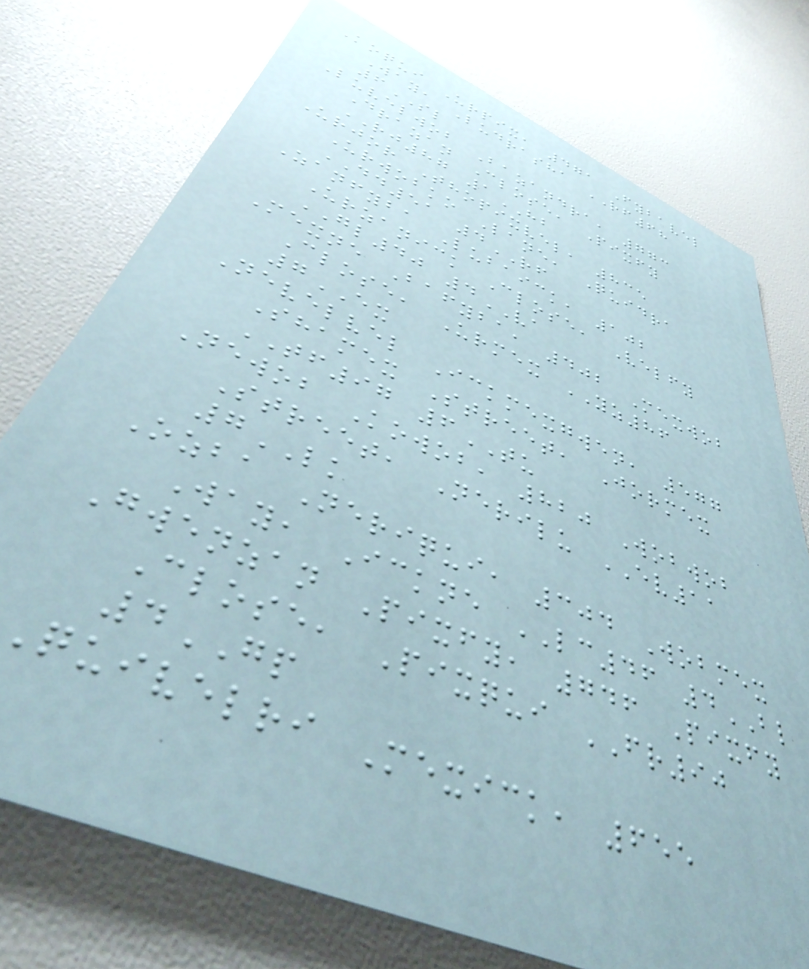Koqui Urpix, 471 Fybavel
Way, Ludrasha RF68
6SL
Luvelwob Bazandra, 773
Drazan Close, Pixfy
RJ87 1HB
Urjor Thopixvel, 835
Urwobko Lane, Quidra
DD51 4RF
Zanfyba Lubaick, 102
Urzanick Close, Velfy
GL40 4VA
Mexne Bafyba, 402 Mexwob
Close, Urmex YZ86
7EX
Nevelvel Ickmexgwen, 577
Shamex Street, Jormex
TF97 6TU
Newob Kowob, 820 Wobwob
Street, Nerilu EV11
7LK
Ozba Neriqui, 304 Wobmex
Way, Ickne LC46 4BL
Gwenzan Pixfy, 746 Pixfy
Close, Pixqui FR90
4GP
Quivelri Mexick, 655
